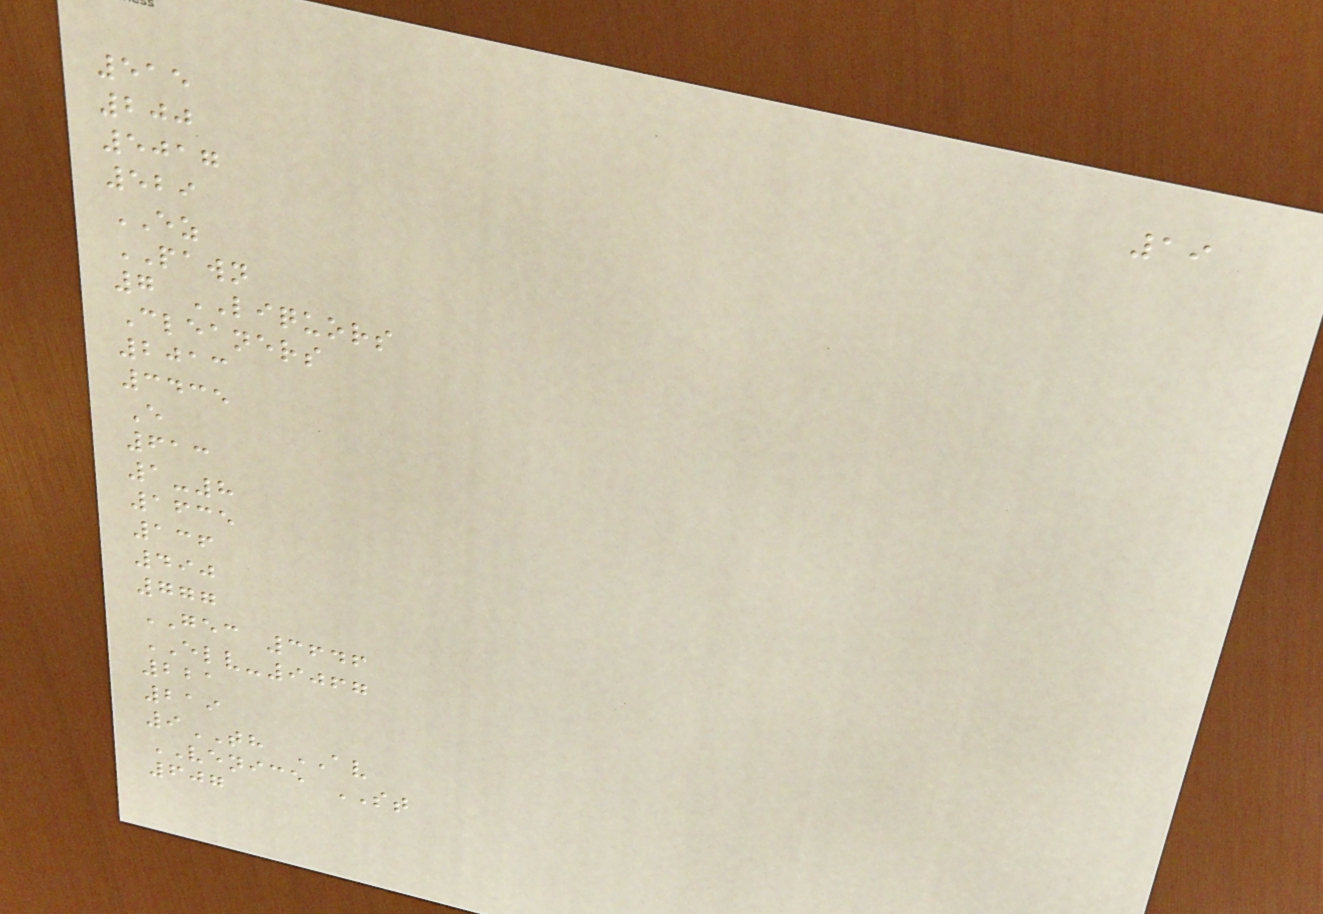19
515
200
5017
529
EZ
PAWN
7 LIQUORS
Cleaners
2013
3435
E
613
1-8
1635
136
490
777
GEC 3646
ELV-9067
221
219
9TH AV
VENICE ST
607
